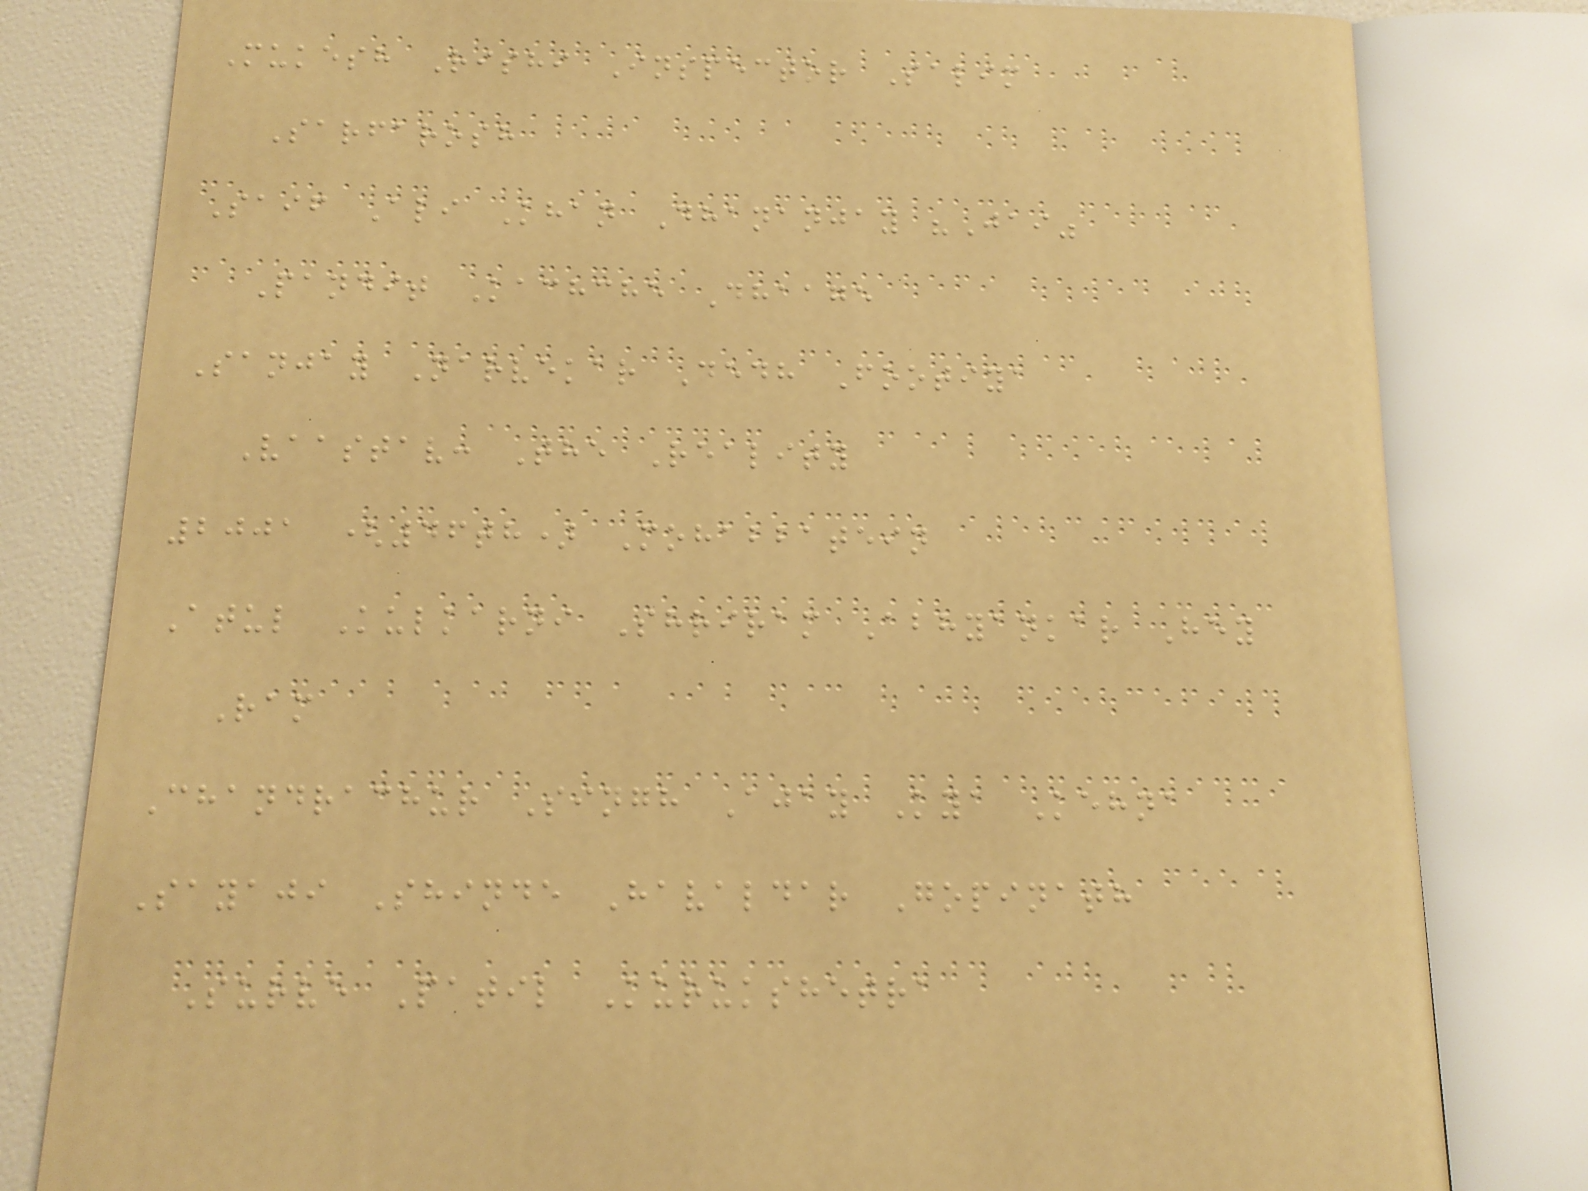Mukesh Rishi Inspector Salim
Sarfarosh
Saif Ali Khan Dhananjay "Jai"
Pandit Kachche Dhaage
Sanjay Narvekar Dedh Footiya
Vaastav: The Reality
2001 (46th) Mohabbatein
Atul Kulkarni Shriram Abhyankar Hey
Ram
Chandrachur Singh Ajay Kya Kehna
Sayaji Shinde Havaldar Gopinath
Surve Patil Kurukshetra
